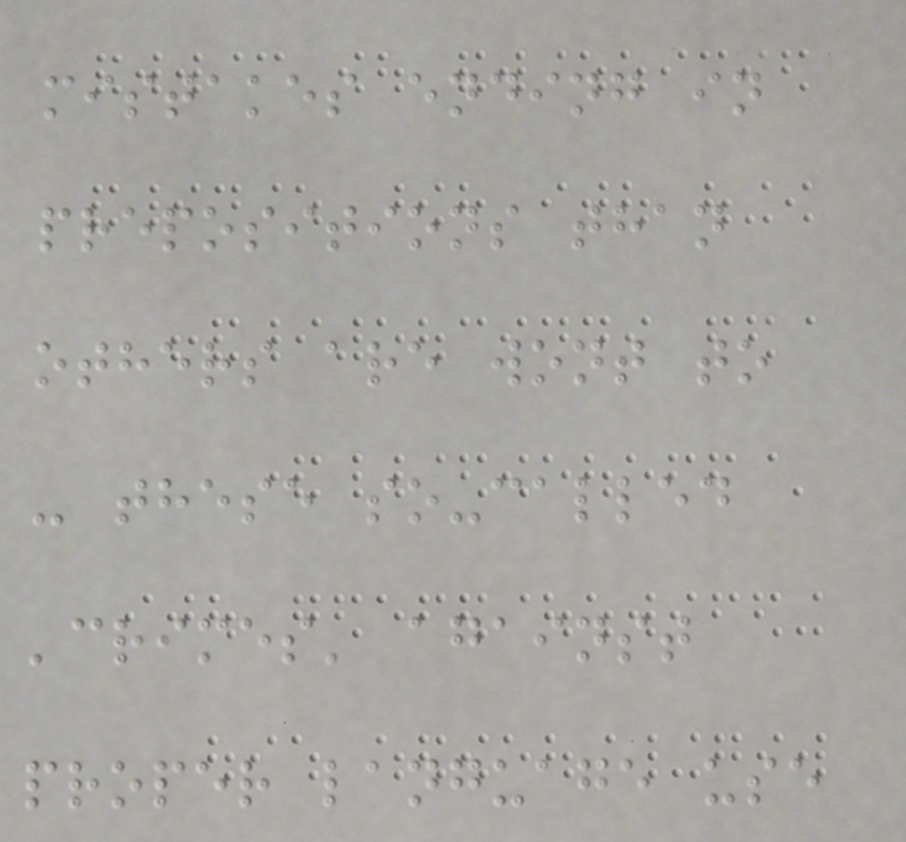mistakes ending in
prepositions than
others are wont to
- these so-called
'crimes' against
proper language use
